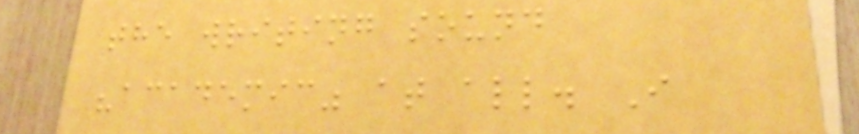the writing sound
"academic" at all. I
